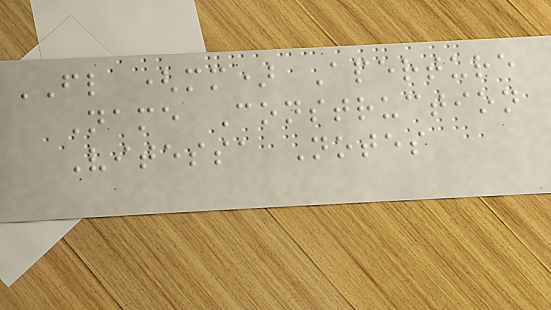FL (mm) Aperture
Name Construction
Vitessa Notes
